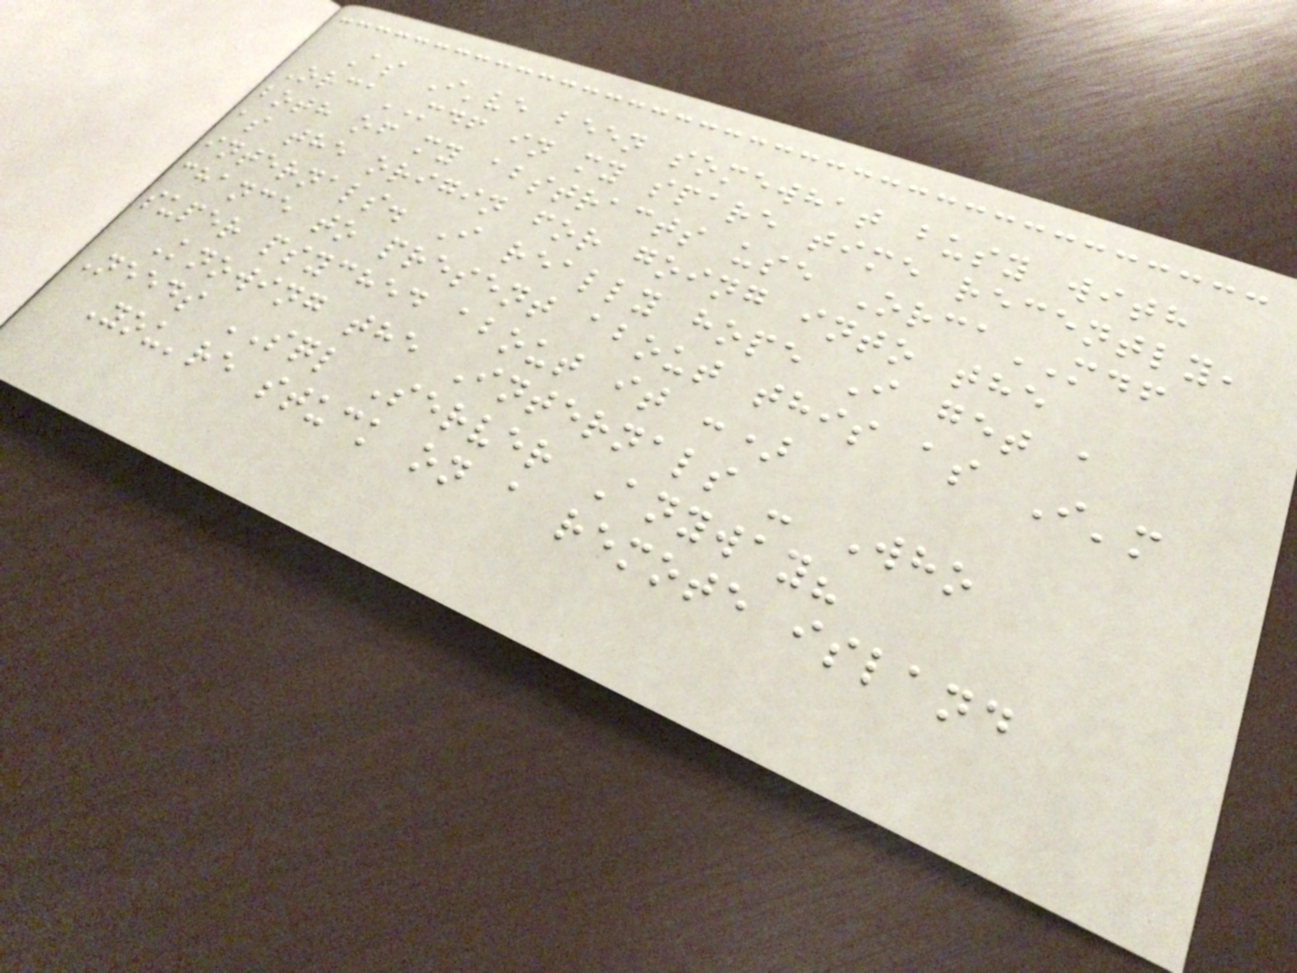As I've been somewhat busy with
OrcaMDF in my spare time recently,
both of my abstracts use OrcaMDF
as the origin for going into the
internals. I really hope I get a
chance to present about this as I'm
super psyched about it :)
Knowing the Internals - Who
Needs SQL Server Anyway?
You're stuck on a remote island
